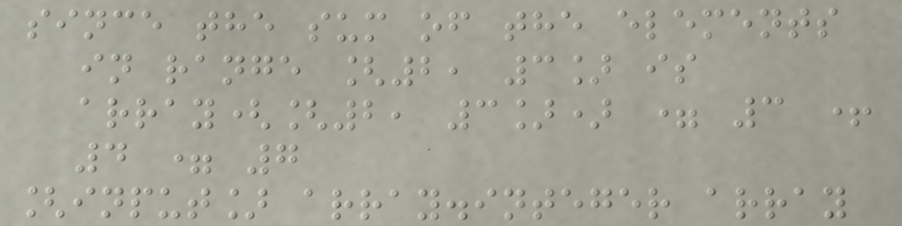since the sum of the elements
in range [2, 3] is
array([2, 3]) = 3 +
4 = 7
[input] array.integer array
